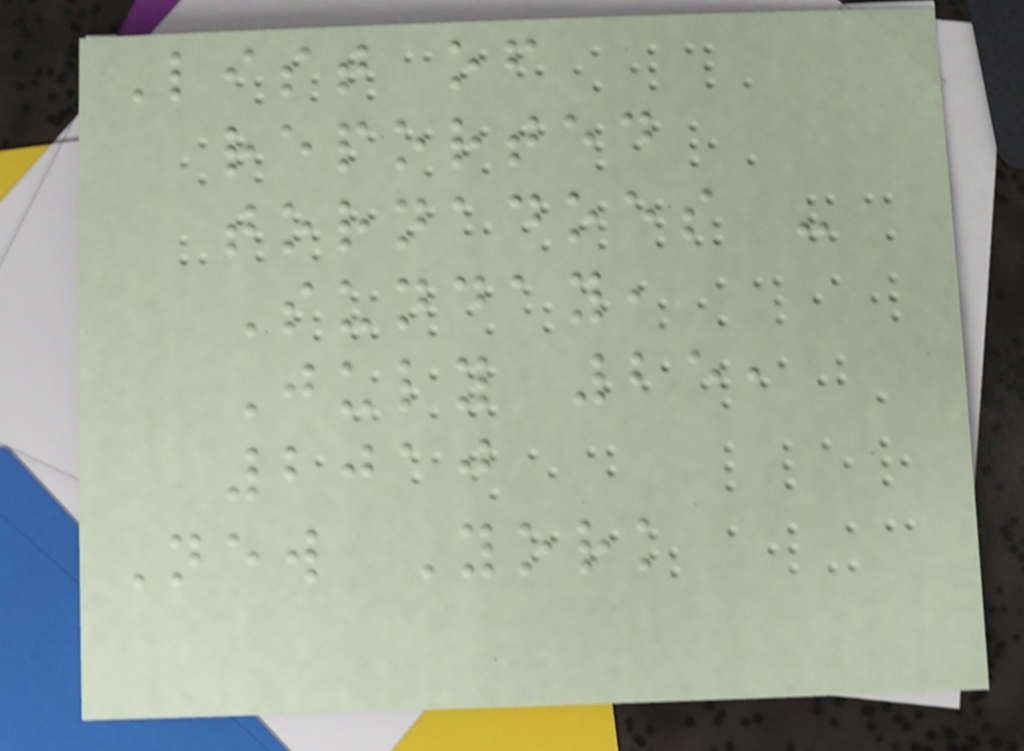List of
reported
tornadoes -
Sunday,
July 25,
2010
New York
